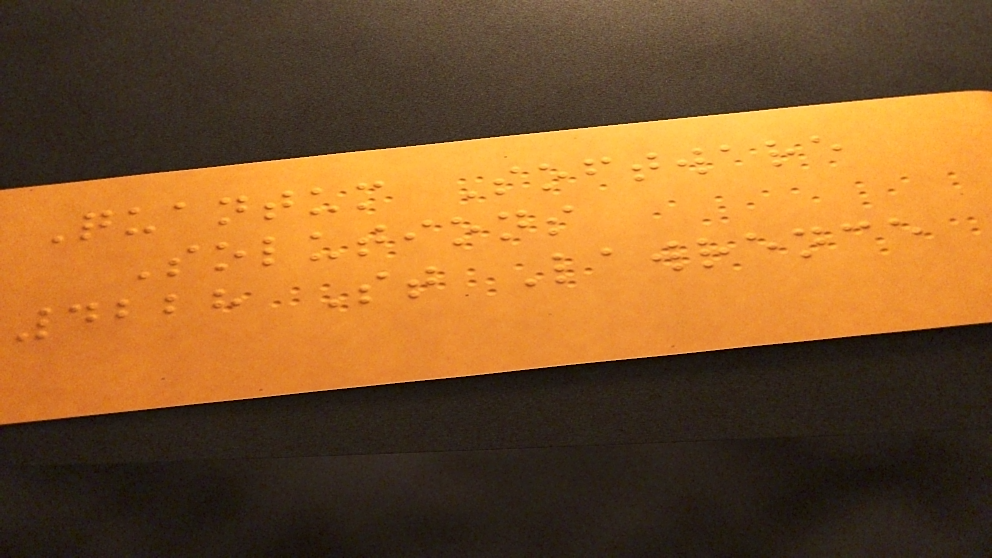Quantum Software
Solutions
4228 St Lawrence
